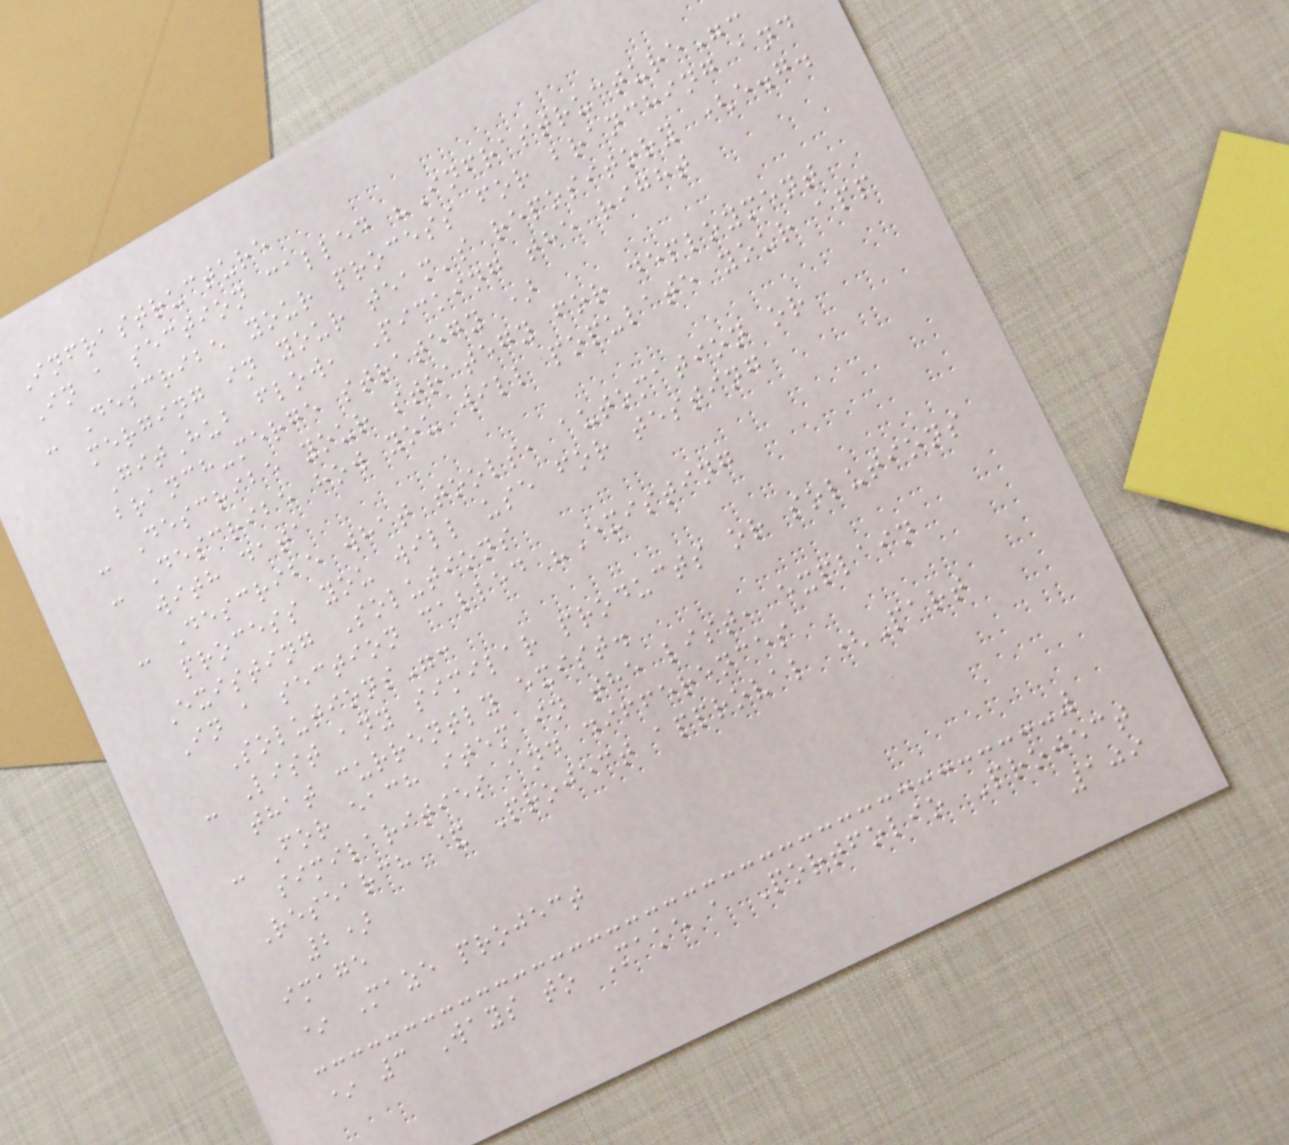Infrastructure
In a section called "Infrastructure":
- Describe your process for branching and
merging in your team's repository (e.g.
GitHub flow, Picking the right
branch-merge strategy )
- Describe your strategy for deployment
- Describe how you will populate your app
with data
- Describe what tools, automation or
process you will use for testing
Existing Solutions
In a section called "Existing
Solutions":
- List any similar products or solutions
that currently exist.
- For each item in the list, explain
similarities and differences
Research & Project approval (Part
2)
image
* Maze project
* 3 Ways to Make a Portfolio Project
109
